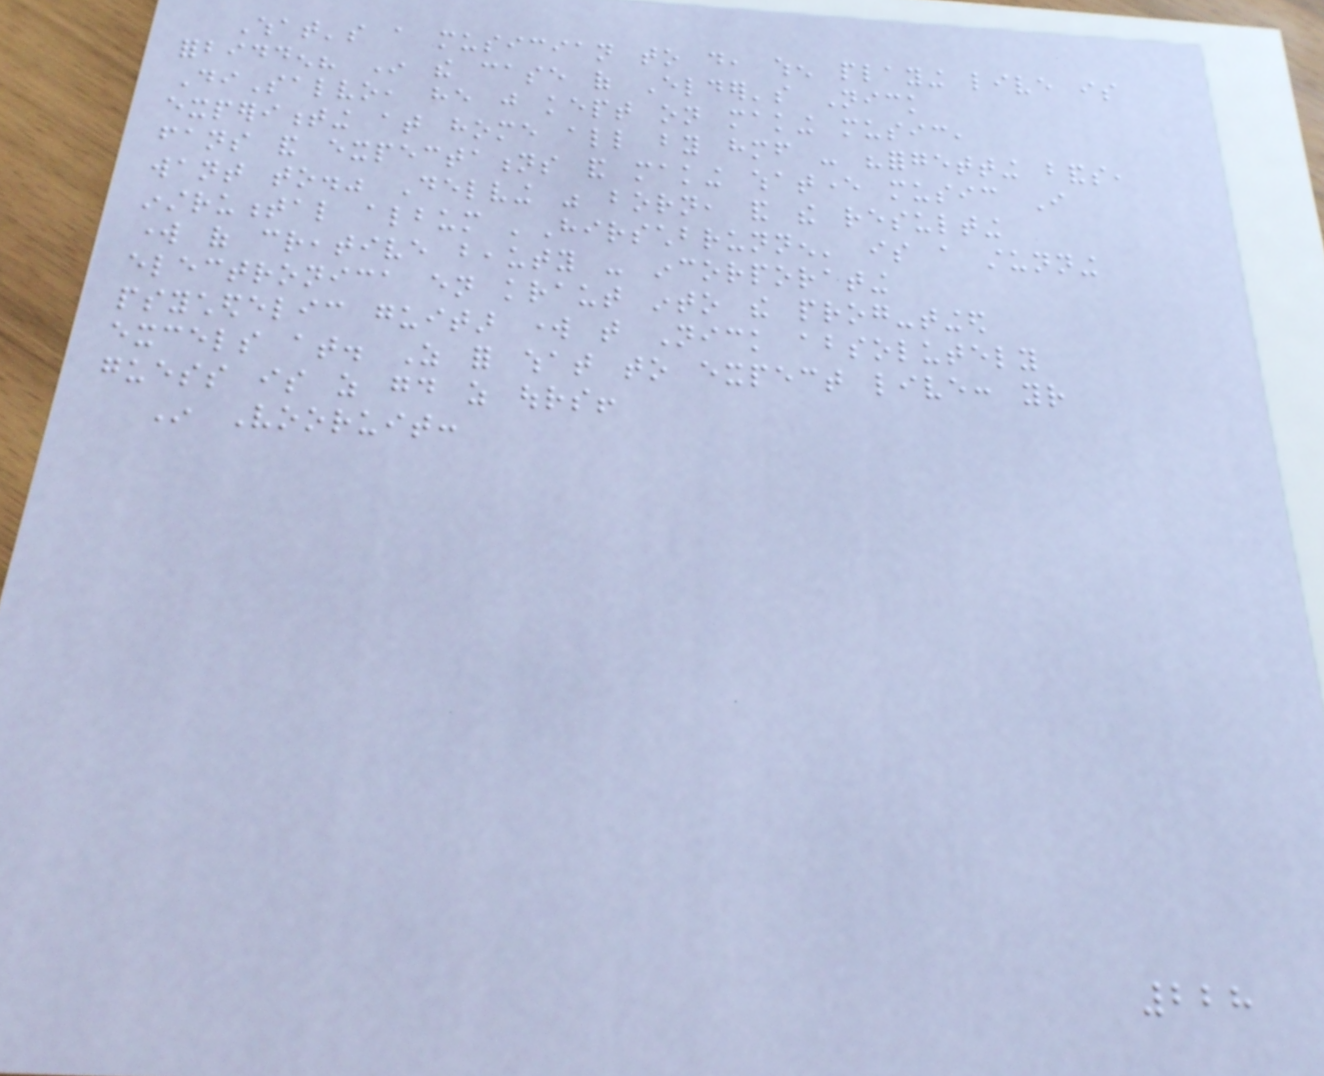What's a musician to do, when playing live is
forbidden? In the case of Elder's Nick
DiSalvo, he just kept on making music,
experimenting at home all by himself - "forgetting bands,
fans and expectations and making whatever music I
want to." Delving was born, and the resulting
instrumental album 'Hirschbrunnen' is a stunning
work of creative beauty - incorporating
electronica en kraut into the prog-tinged
psychedelic guitar work that Nick absolutely
excels at. As for what to expect live: your
guess is as good as ours!
In Vooruit:
228
